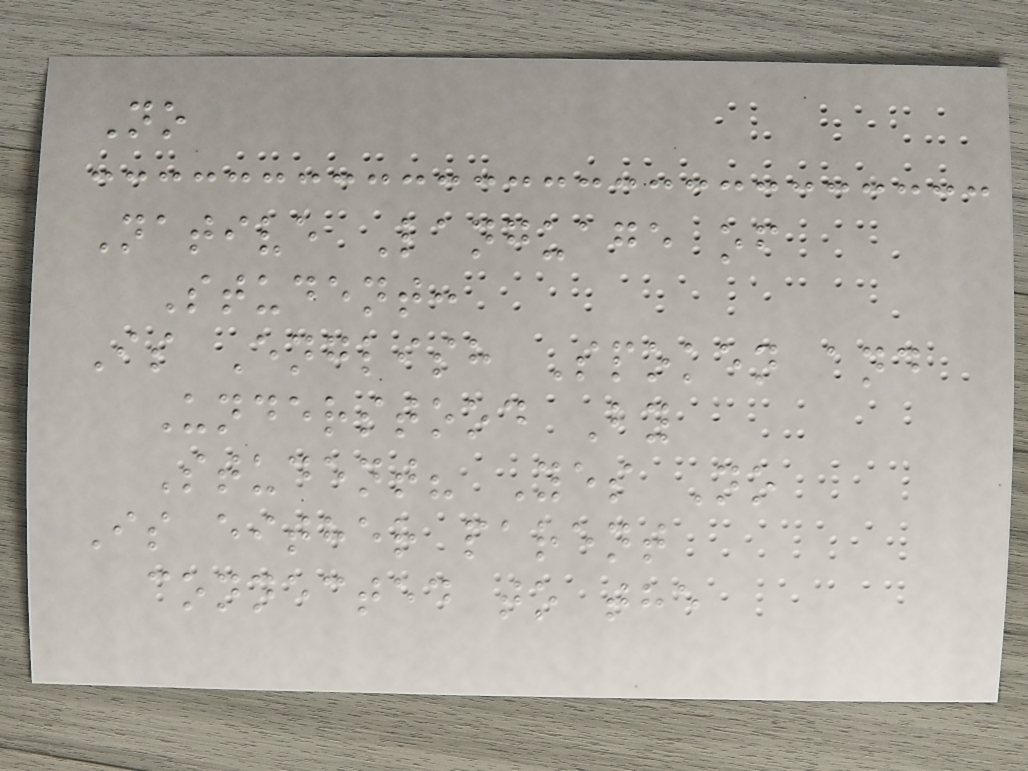No
Native Language of
Student:
Is English Spoken and
Understood By
Student? Yes No
Is either parent
connected to the
